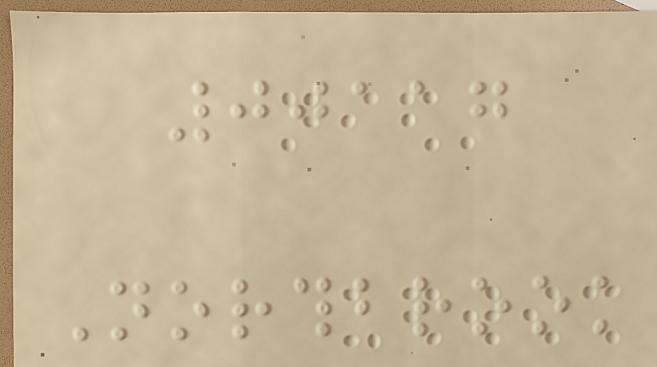00117
Northbrook
